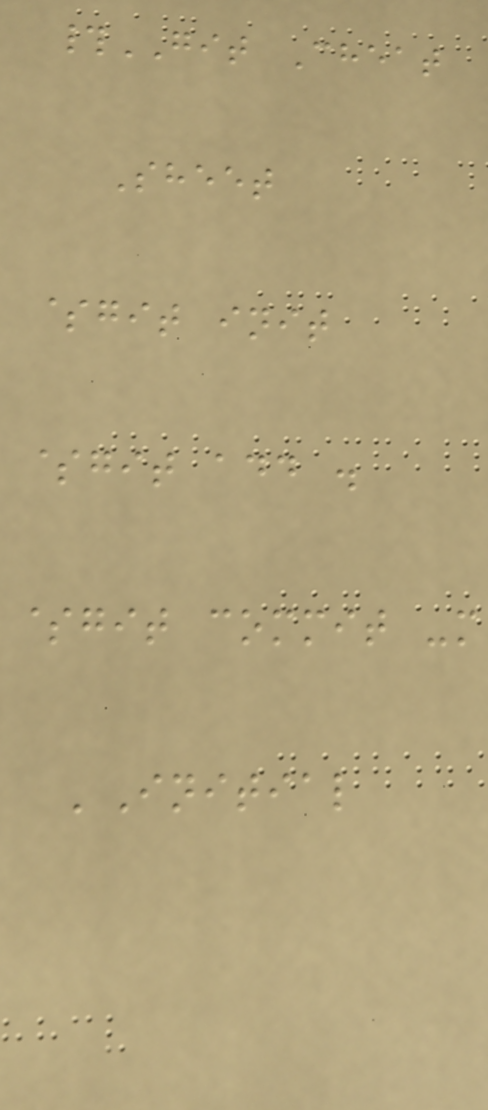#GIT Cheat
Sheet
$git init
$git add .
$git commit -m
'Initial
